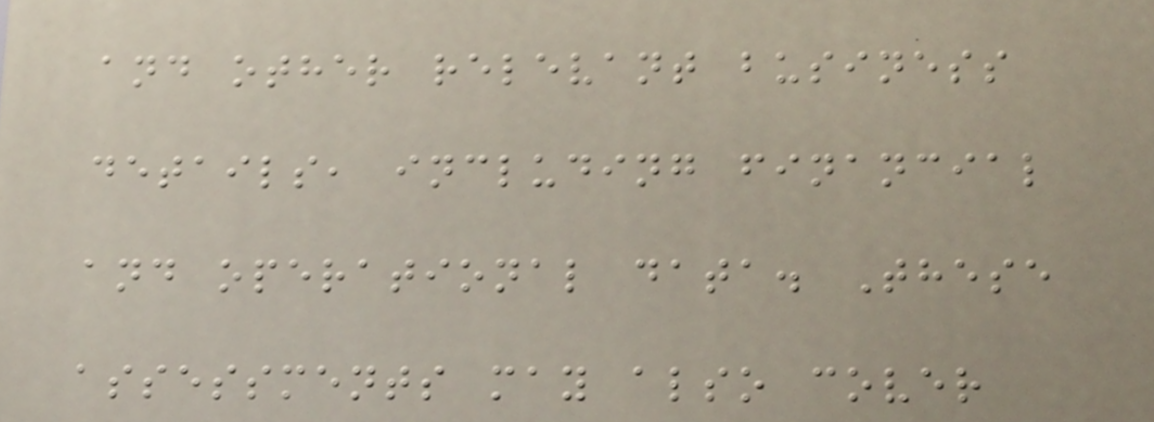and other relevant business
details, including financial
and operational data. These
assessments may also cover
